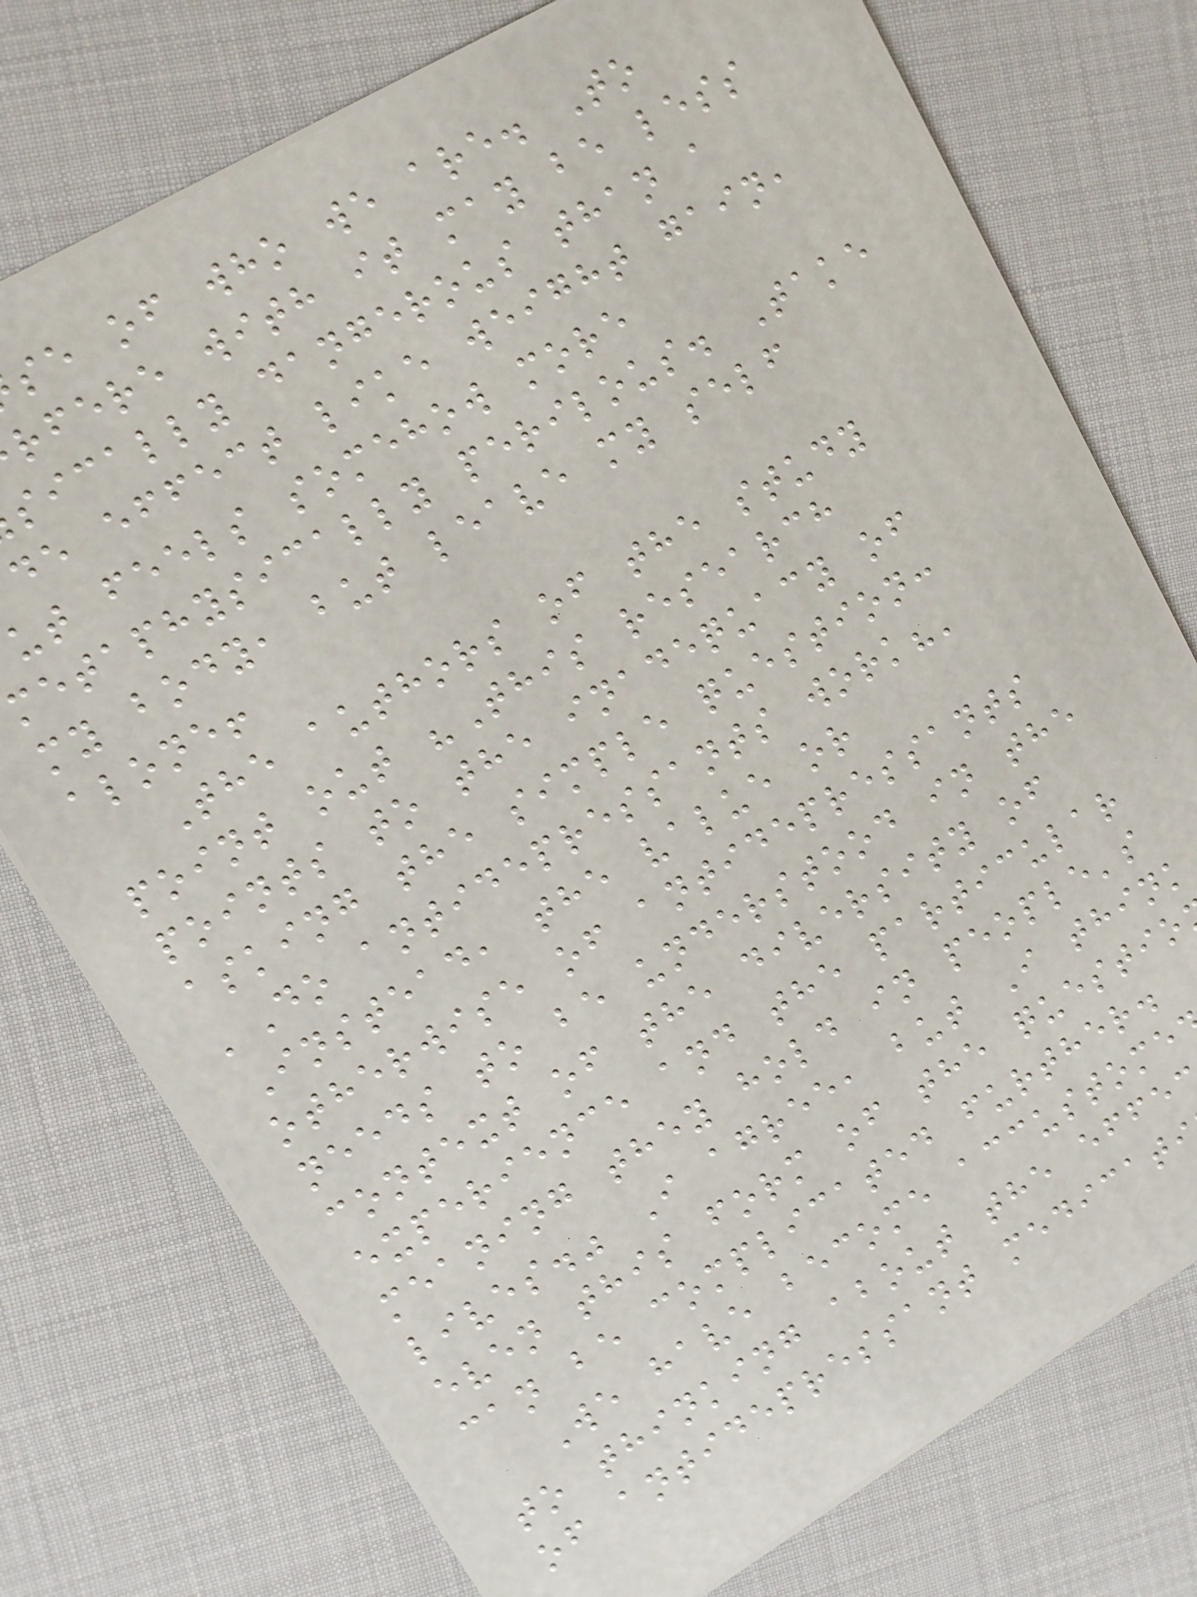se of who we are. To
rfere with it may be less
sically dangerous than a
de effect like weight gain,
ut feels somehow more
metaphysically perilous. Take
my body, but leave my self
alone!
The authors of the study
point out "This research
points to the inadequacy of
asking the simple question:
'Do antidepressants work?'
Instead, the value or
otherwise of antidepressants
needs to be understood in the
context of the diversity of
experience and the particular
meaning they hold in people's
lives." I agree, but I think
even this form of the questio
can be complicated further.
We have become accustome
to thinking about the effe
of antidepressant medicat
